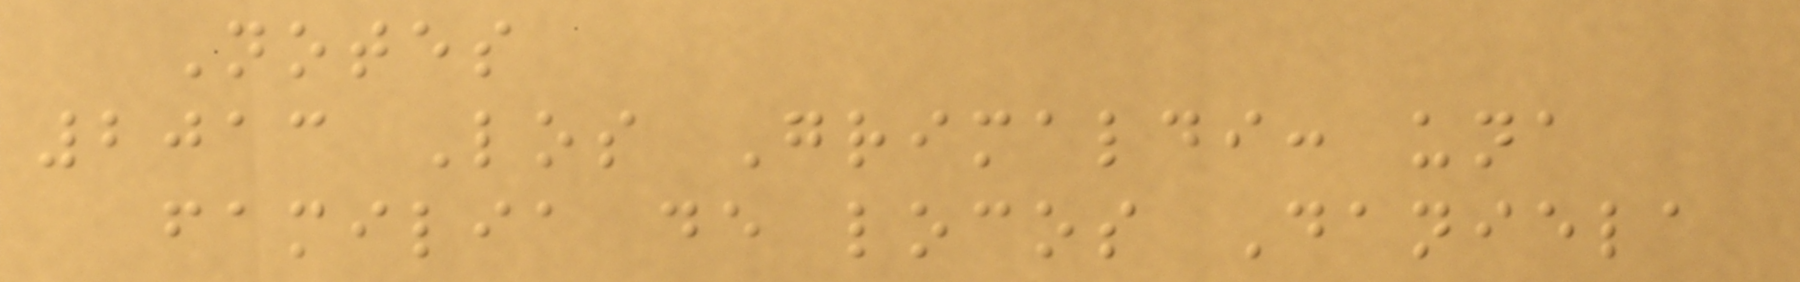Notes
2013 Los Grimaldi: una
familia de locos Daniela
